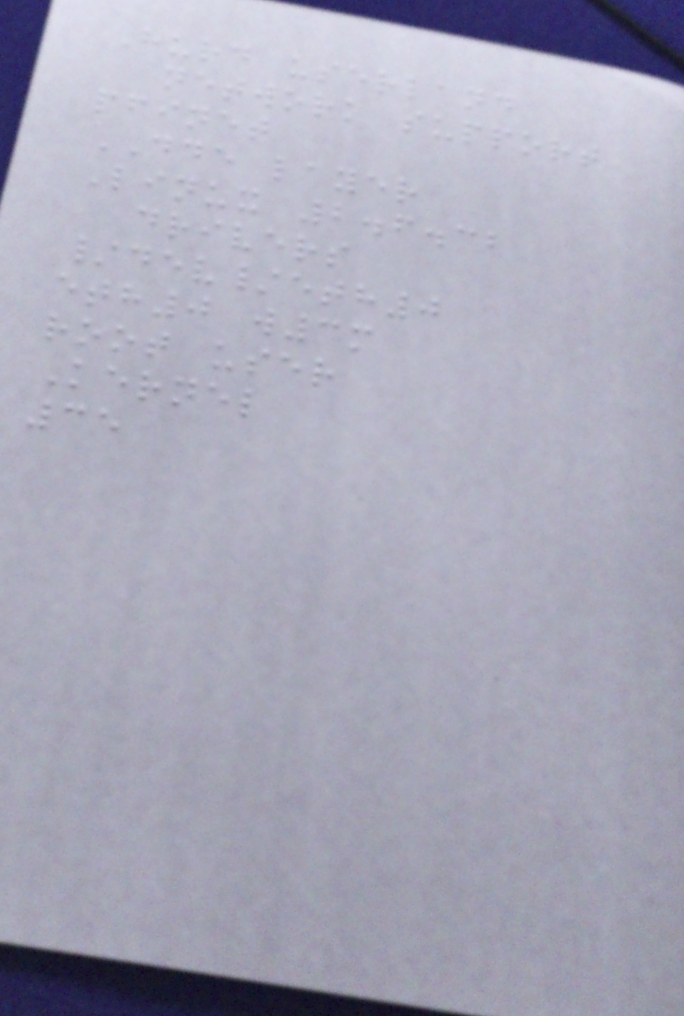Hurd userland
network support
pfinet
DDE layer
Linux 2.6.32
drivers
/dev/eth0
eth0 w3m
root user
Kernel
35
